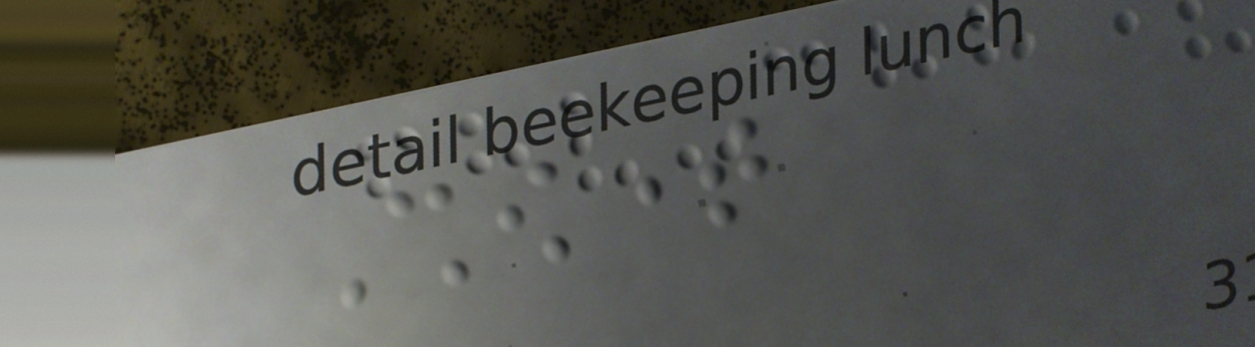Showtime
